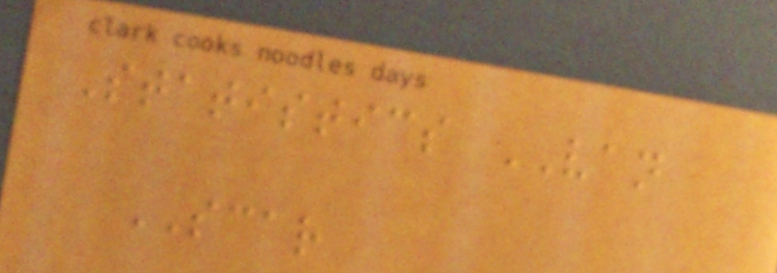Statistics VAN
SCAR
